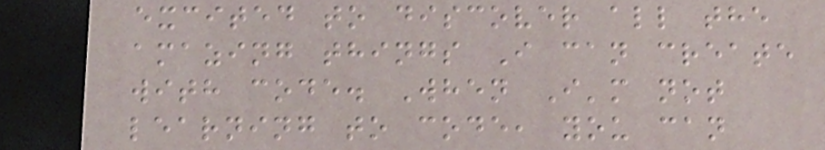excited to discover all the
amazing things I can create
with code. When I'm not
learning to code, you can
